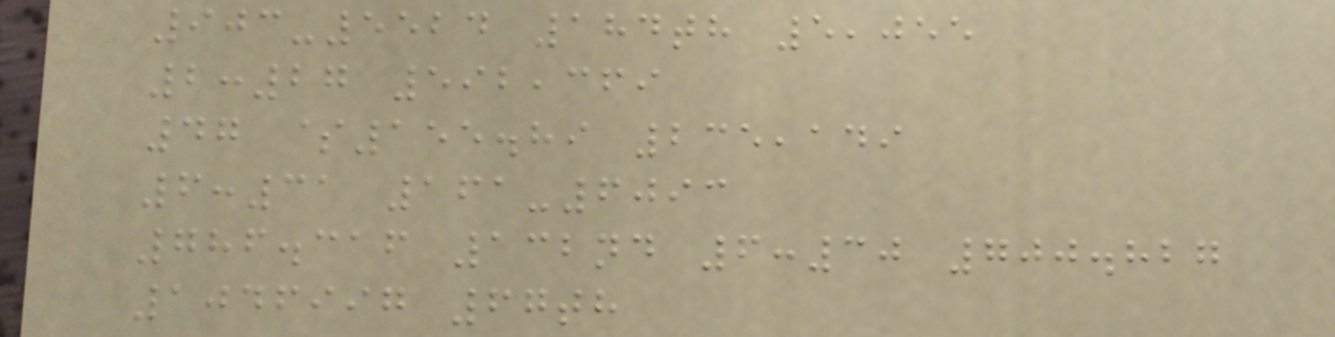903-5524 184th 5,055
2:27 592,369
47 $155.89 235,149
6:31 161-6093
786.316 132nd 6:30 700.827
1046997 67th
